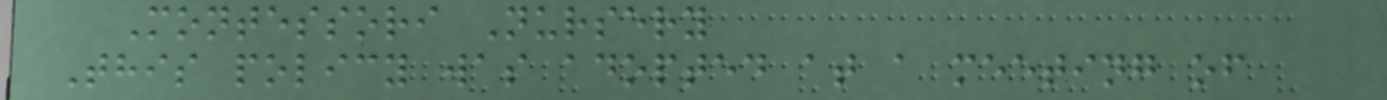Montessori Nursery
This policy was adopted at a meeting of
